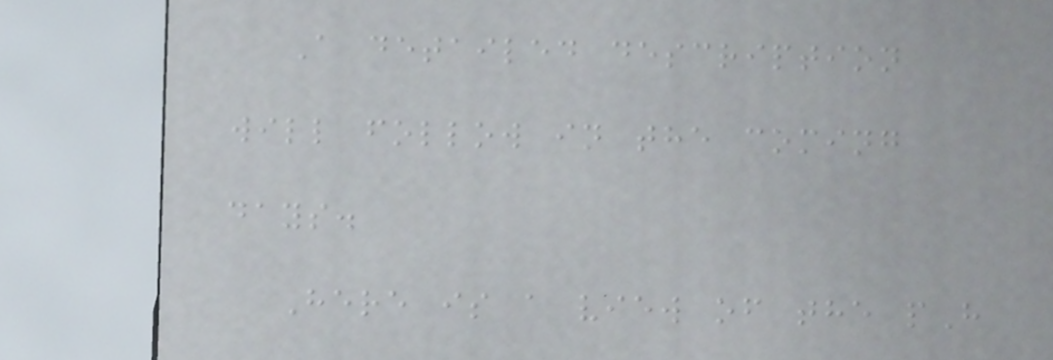A detailed description
will follow in the coming
days.
Here is a view of the pH
